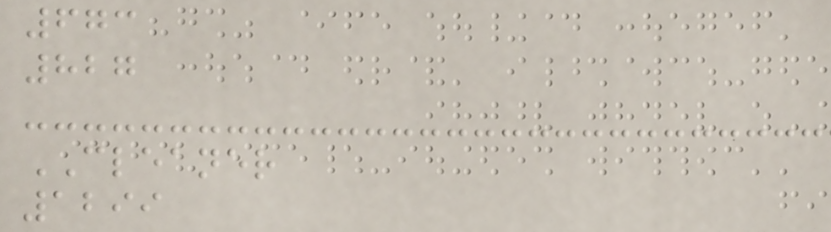673
827
CLEANER
1299
